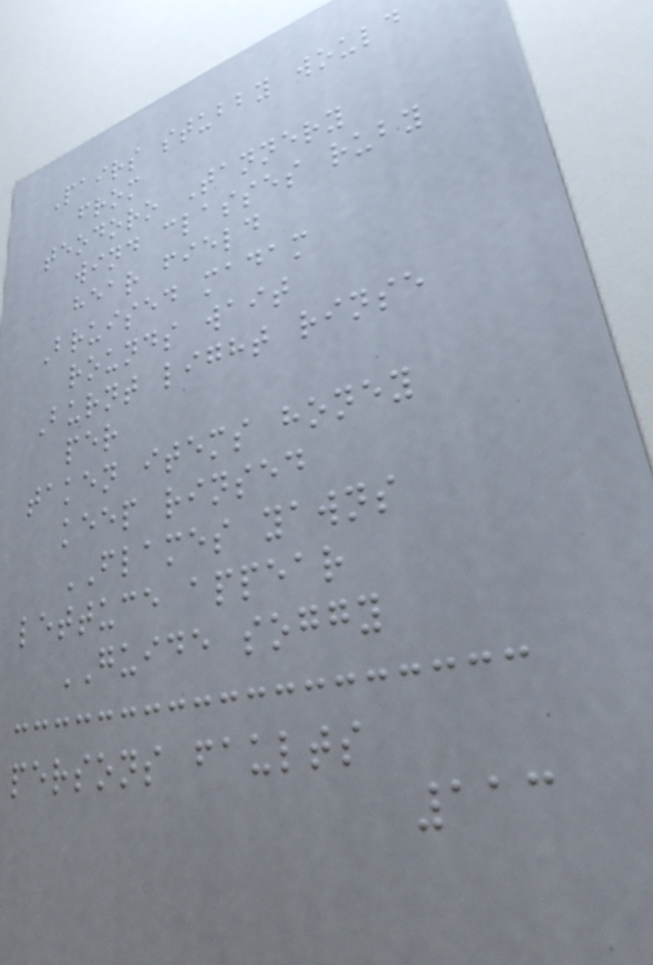Pairs stubby would
from
teodoro Tannery
wind classes ruby
hear field
Bruised madam
rounds wait
Burnt light rinse
per
taken items honey
keep rinsed
FLAMES yawns
lettuce appear
GUIDE soggy
persons faults
113
